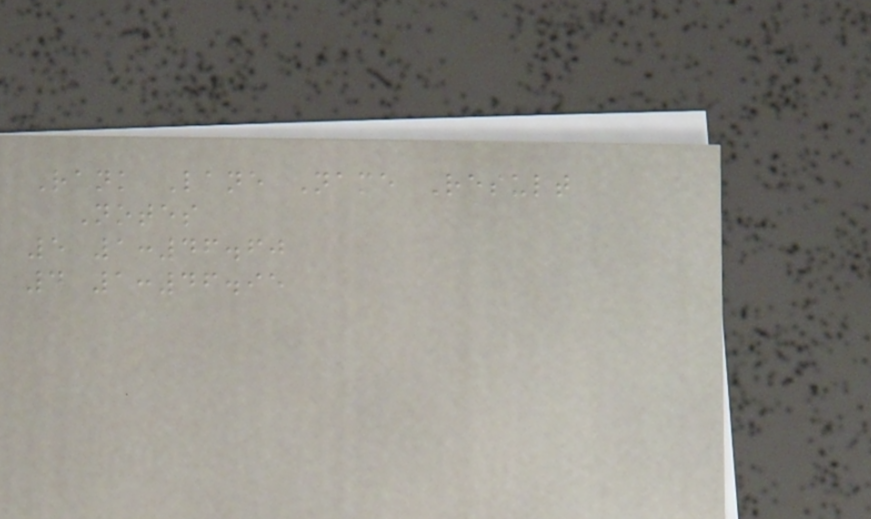Rank Lane Name Result
Notes
5 1:46.60
4 1:46.95
